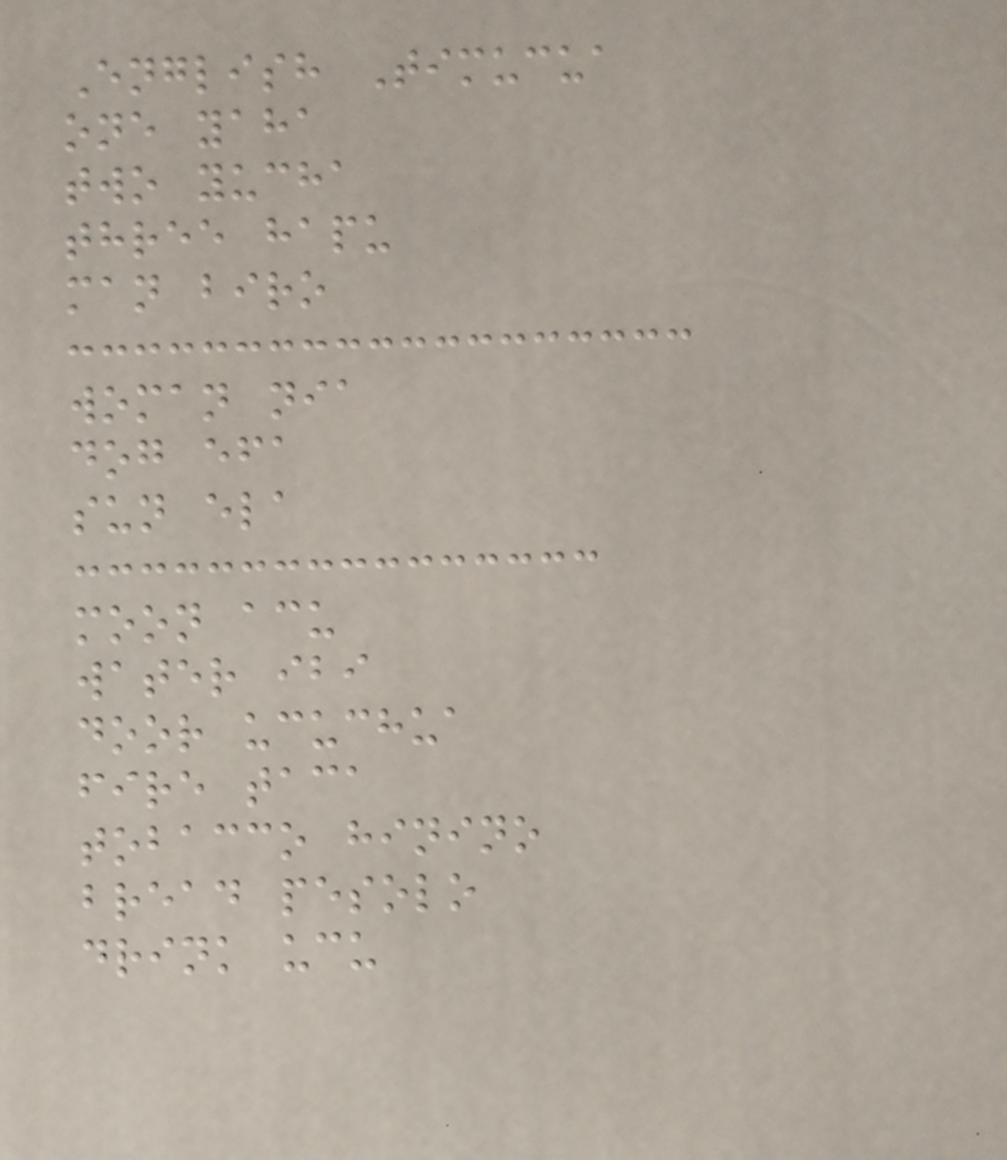English Timucua
one yaha
two yucha
three hapu
man biro
woman nia
dog efa
sun ela
moon acu
water ibi
door ucuchua
fire taca
tobacco hinino
bread pesolo
drink ucu
